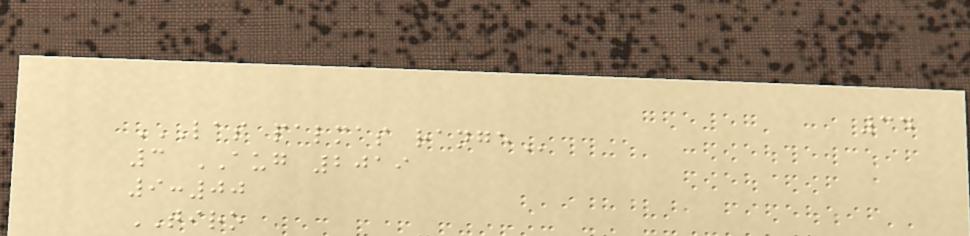34
LAS PALMAS RANGE
3 AUG 2019
9:00
TIRO
